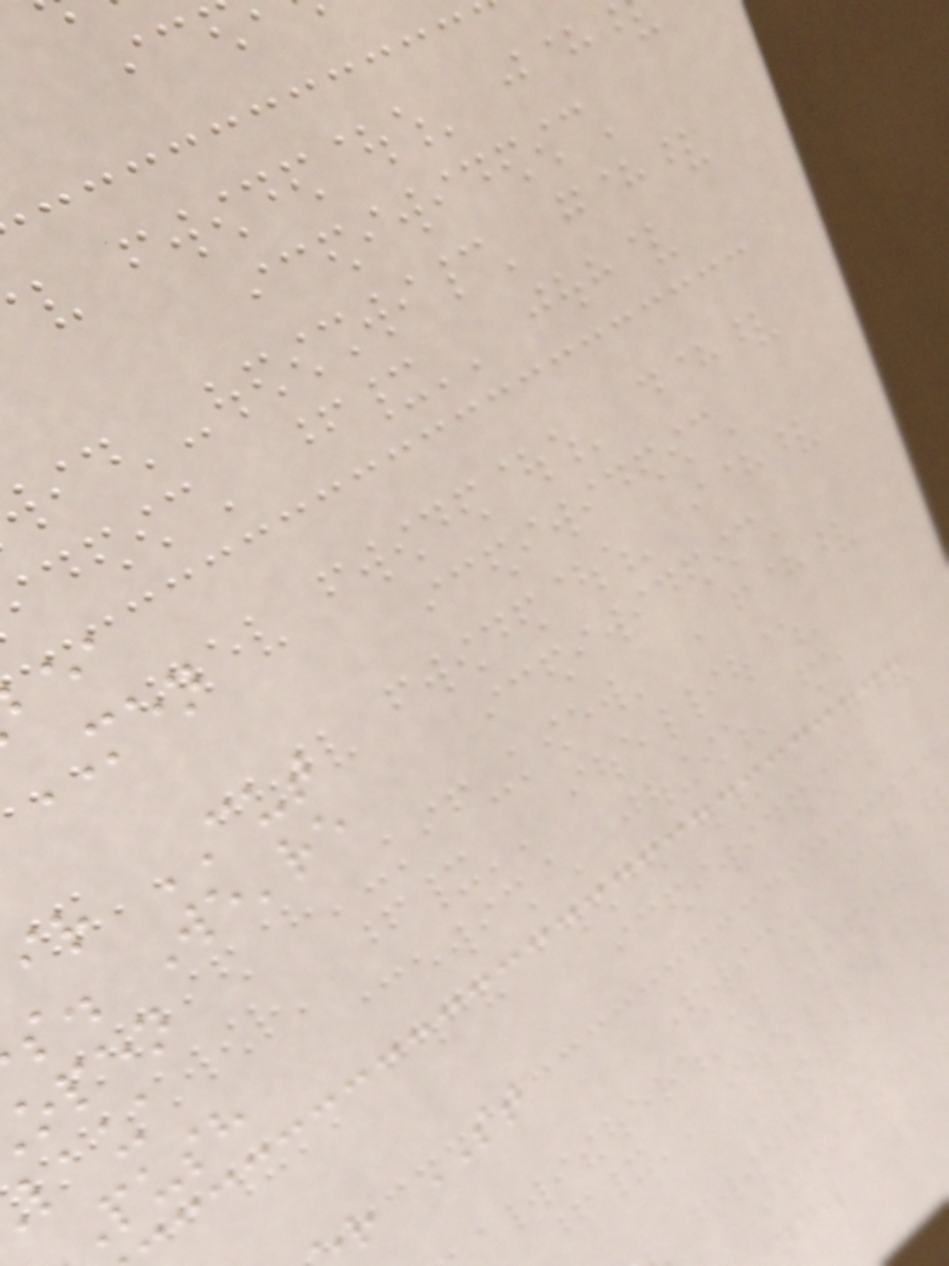ir CUT
s. We're
open
laua
push
r ST
